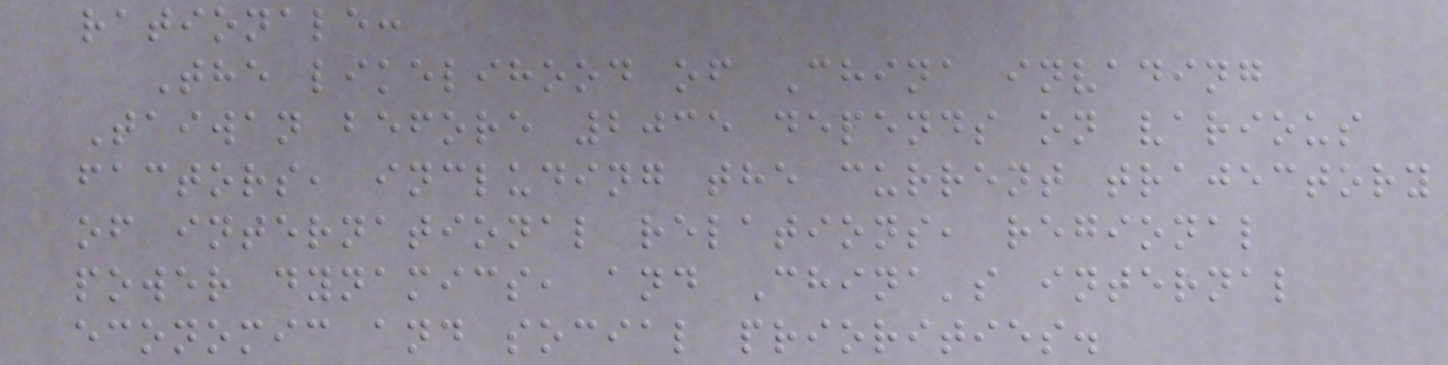rationale:
The likelihood of China invading
Taiwan before 2035 depends on various
factors, including the current trajectory
of international relations, regional
power dynamics, and China's internal
economic and social priorities.
